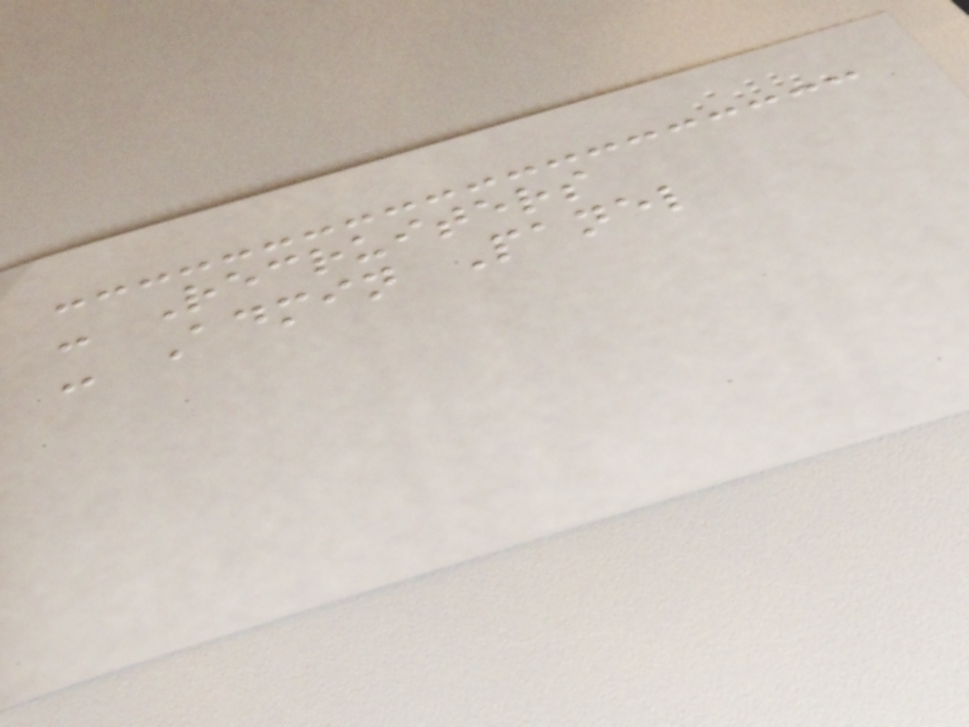- Recruiters
- Admin Panel
